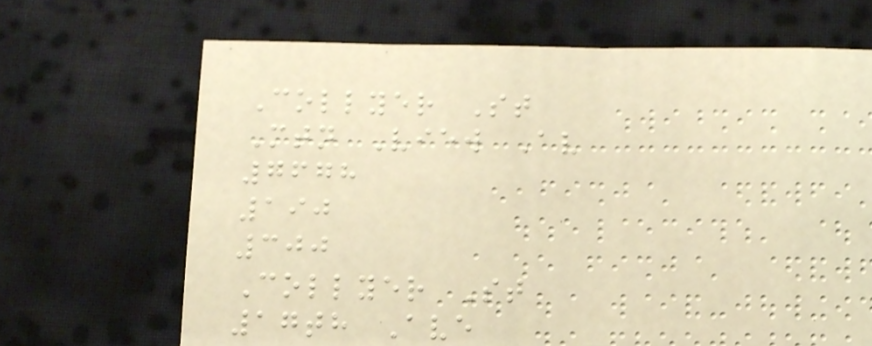Collyer St
Mtn View Av
7678
190
300
Collyer St
17th Ave
